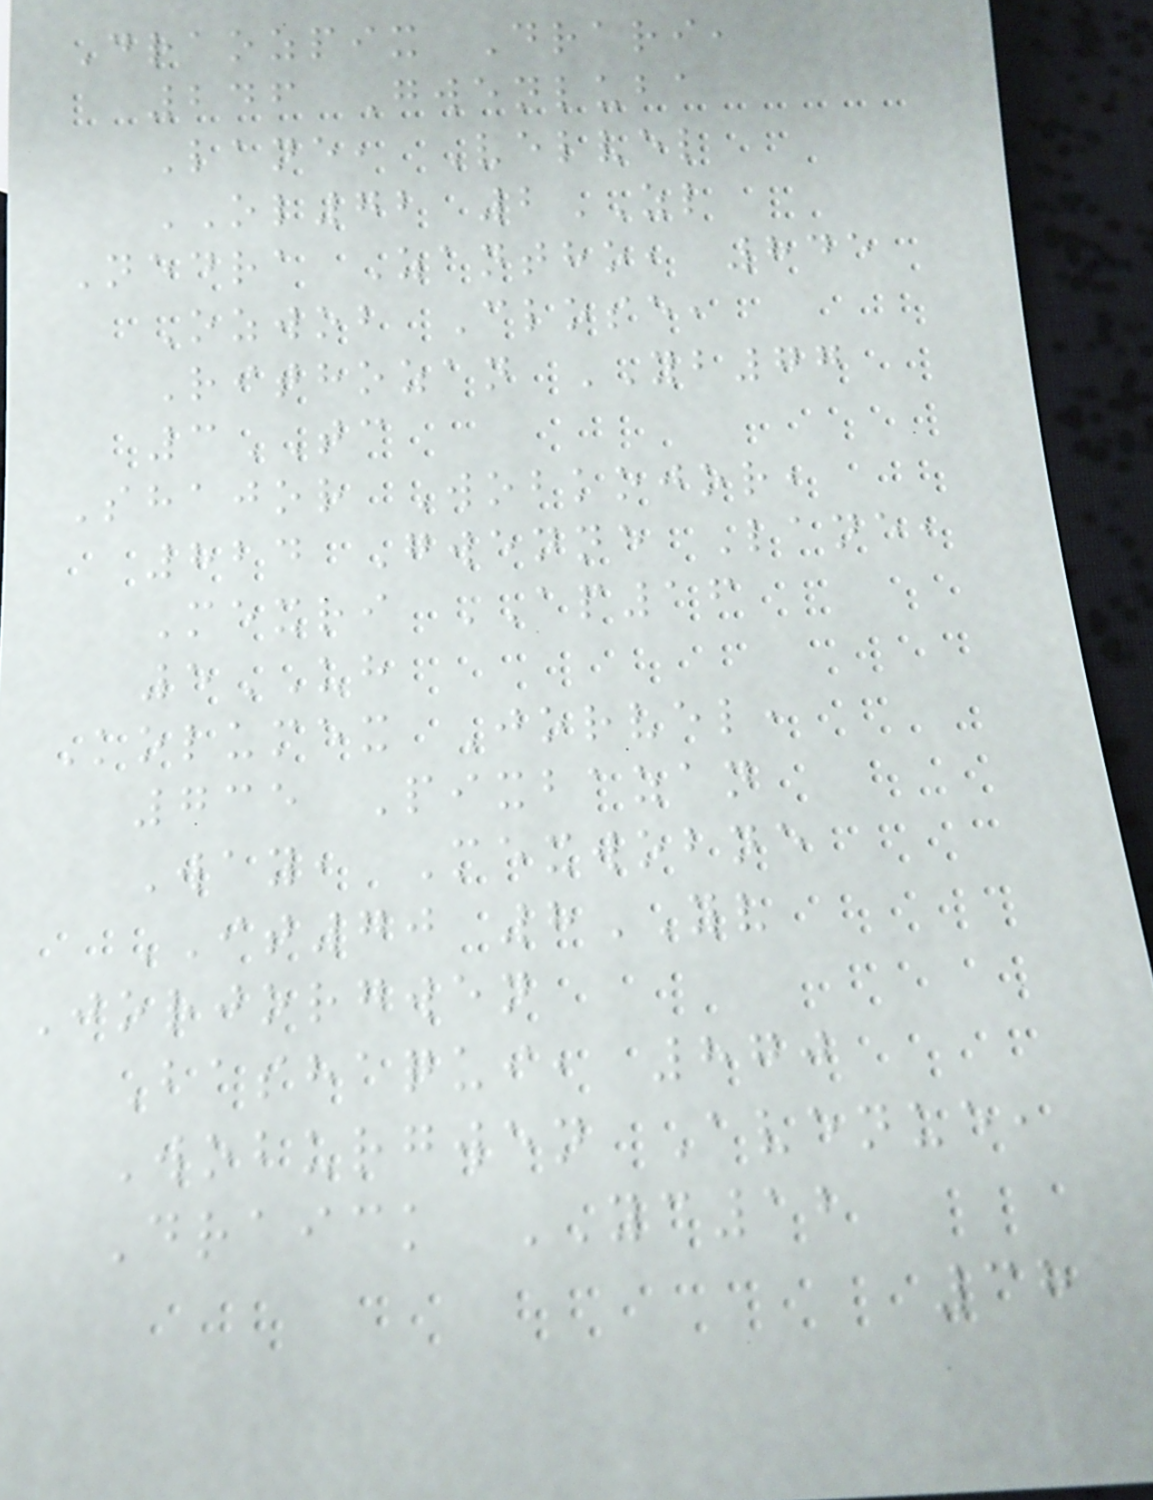Draozpix Drari,
246 Gwenluba
Lane, Velvel
OL72 2ZL
Nedra Zantho, 845
Ozwob Close,
Rithozan YB77
3TC
Shajor Wobkojor,
824 Gwenne Lane,
Mexri AP16
5UH
Kolumex Jorvel,
735 Pixbazan
Way, Mexwobne
IT70 8YV
Jorjorgwen
Bashaqui, 870
Woburgwen Avenue,
Draick YC12
38
